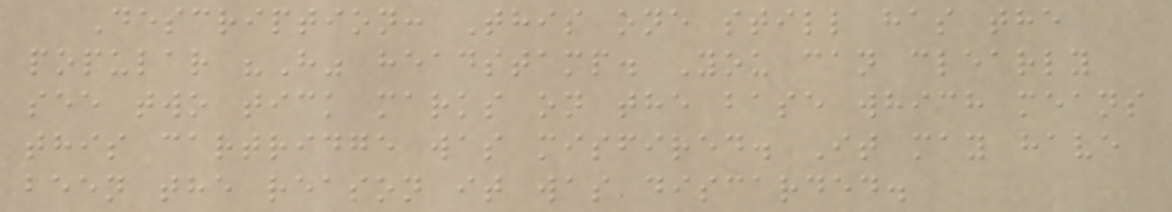Description: This one still has the
popular "H" headstamp. You can clearly
see two tick marks on the base which means
this cartridge was misfired. It may have
been the reason it was discarded.
